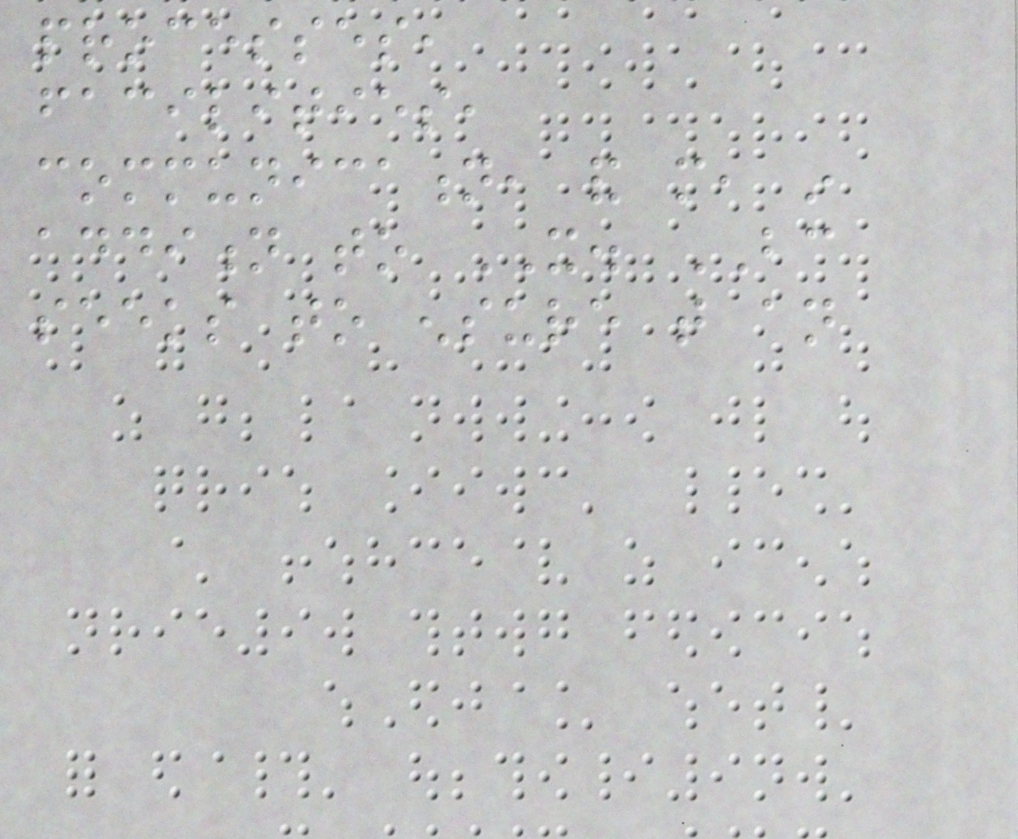processes,
facilities,
communication, and more, in
addition to IT. BC
seeks to ensure that an
